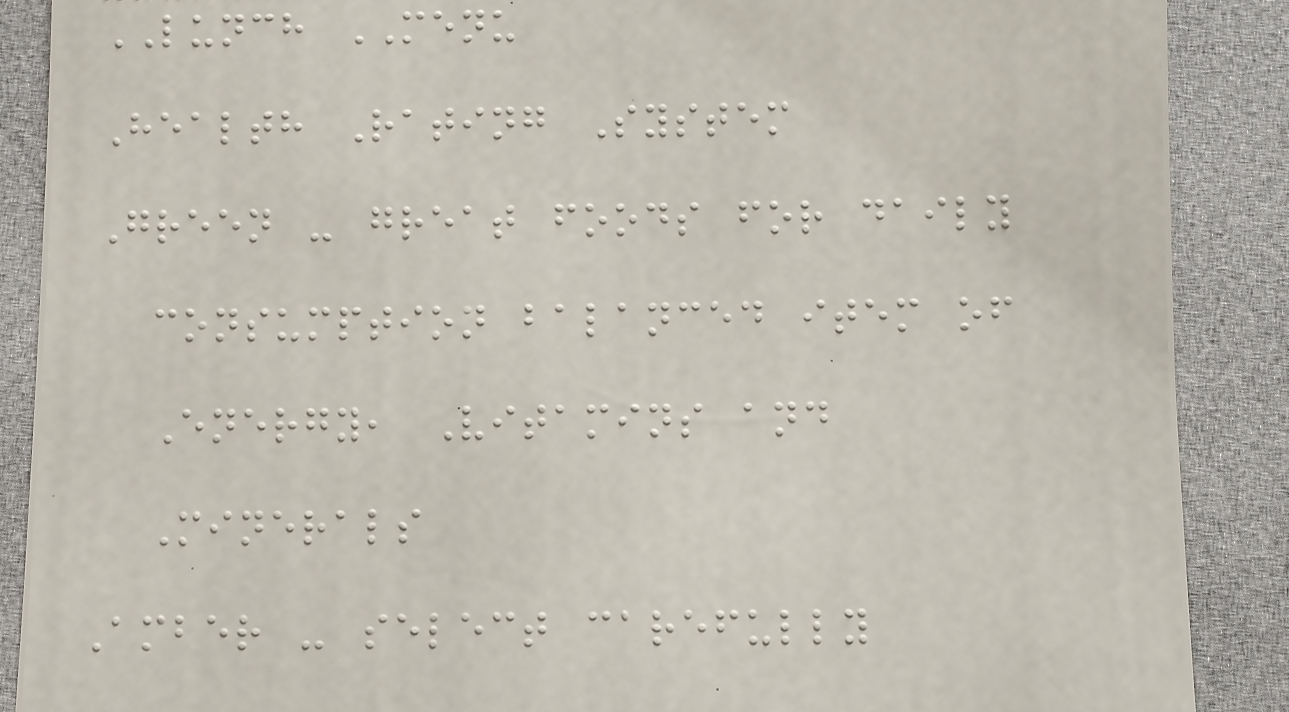LUNCH MENU
Health Rating System
Green - great foods for daily
consumption balanced item of
Energy, Vitamins and
Minerals
Amber - select carefully
